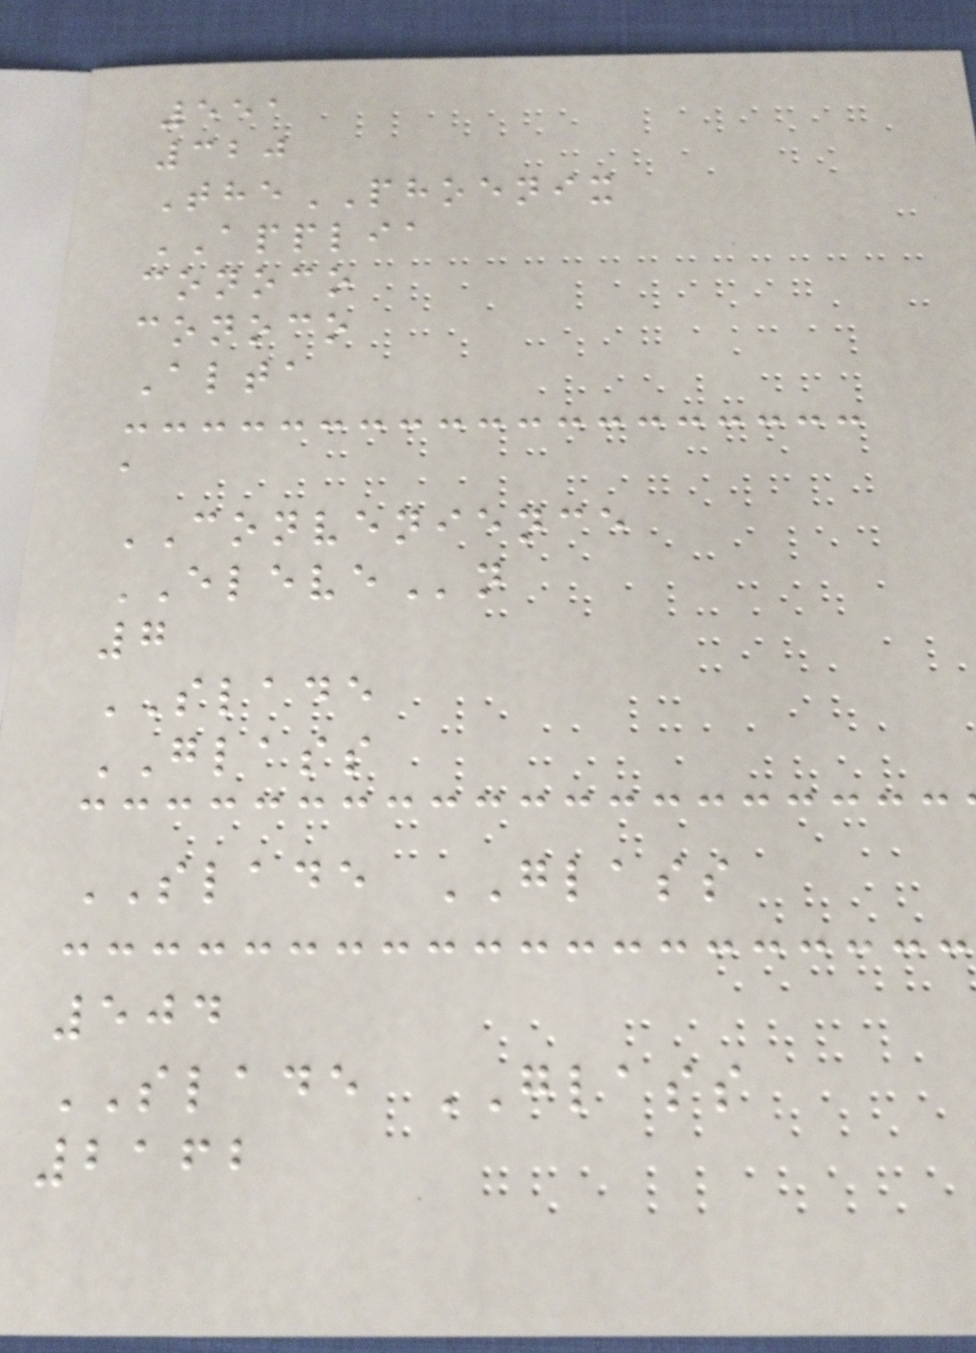551
320
ThePHOENIX
APPLIA
conoco
conoco
Alta
a
CONVENIENCE
ELEVEn
7
SLADE
GLASS
SLADE GLASS
504
SLADE GLASS
2162
